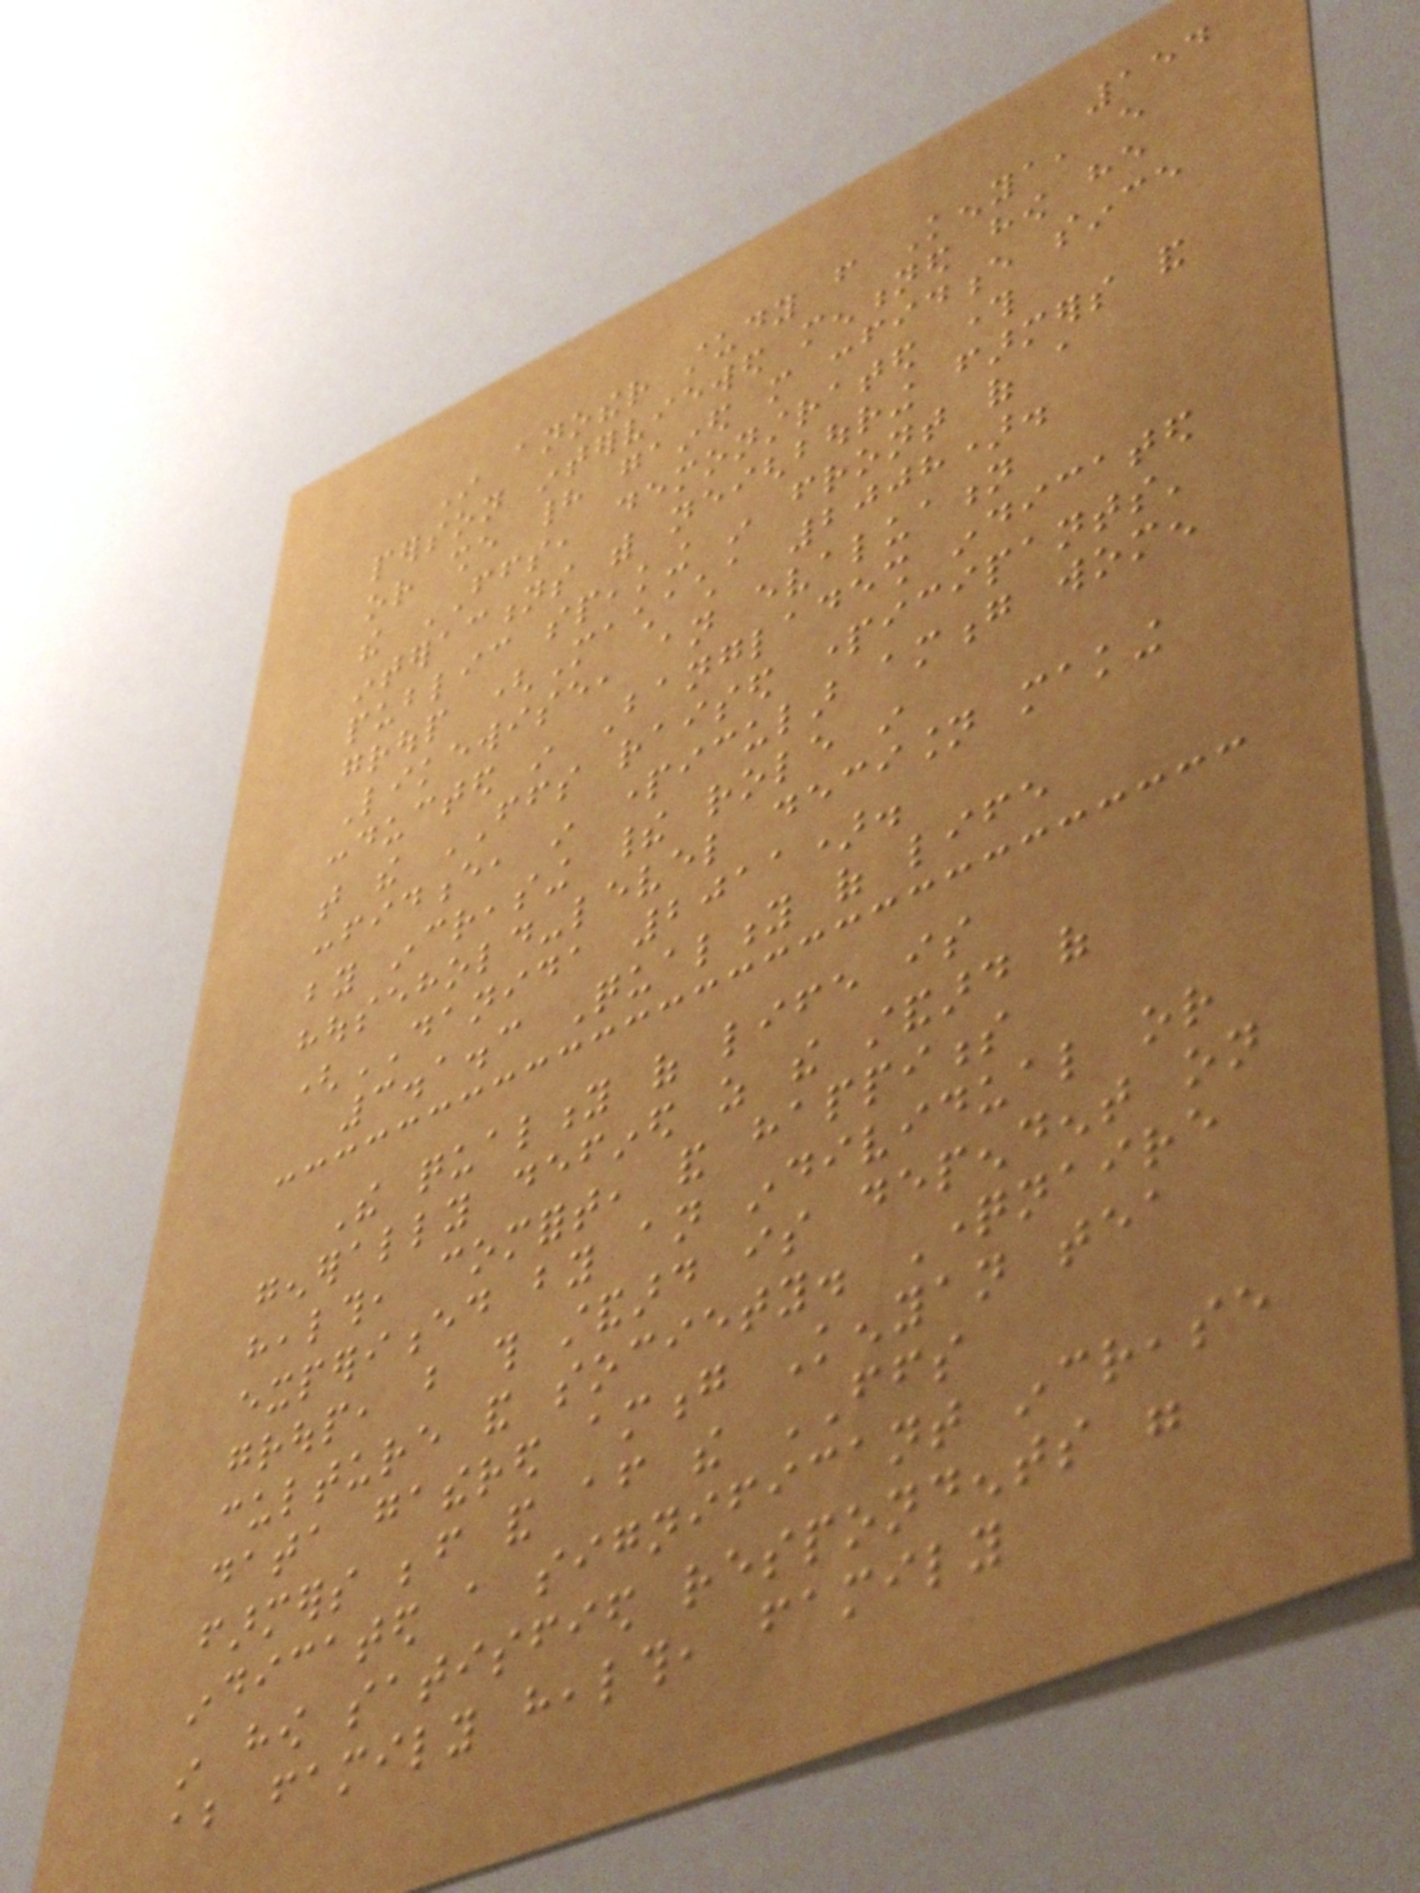154
In another study from Kenya, every
person interviewed mentioned how he
or she had gained more confidence since
the FFS, demonstrated through
interactions with neighbouring farmers and
public speaking in front of a
group (Machacha 2008).
Likewise, an evaluation
conducted in Bangladesh indicated
that the FFS raised participants'
confidence, in particular among women
by increasing their role in
household-level decision making
(DANIDA 2011).
3.1.3 Quality of life
The quality of life is
generally defined as the standard of
health, comfort, and happiness
experienced by an individual or
group, but this standard is dependent on
culture and society. Questionnaire
data gathered among Kenyan tea
farmers before and after the FFS
indicated a significant increase
in how satisfied respondents were
about family health, family
